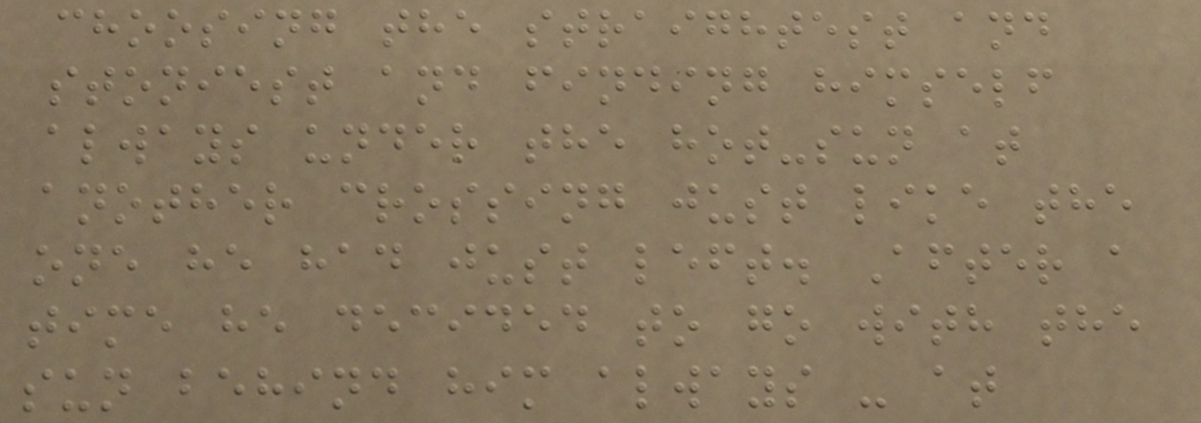choosing the straightest and
stoniest and finding himself
always under the hot-sun at
another crossing just like the
one he had just left. After a
time he decided to go with the
sun behind him always - at
